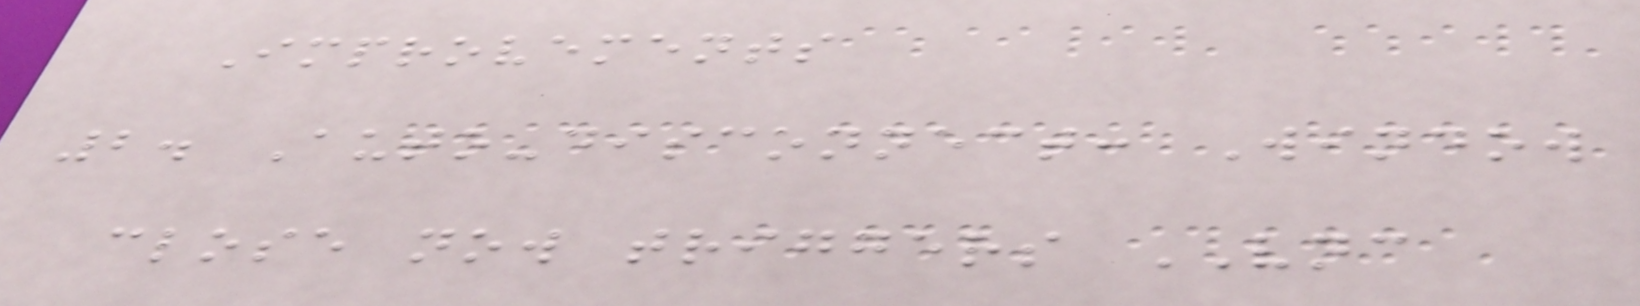Improvements
2. Auto-disconnect: Window
close now triggers VNC
